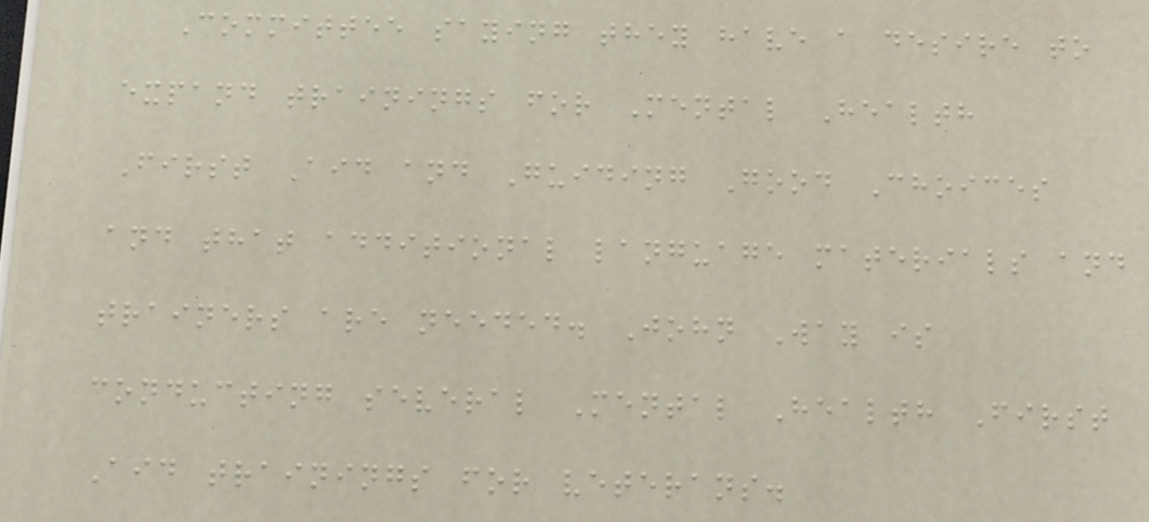Committee saying they have a desire to
expand trainings for Mental Health
First Aid and Guiding Good Choices
and that additional language materials and
trainers are needed. John Way is
conducting several Mental Health First
Aid trainings for veterans.
